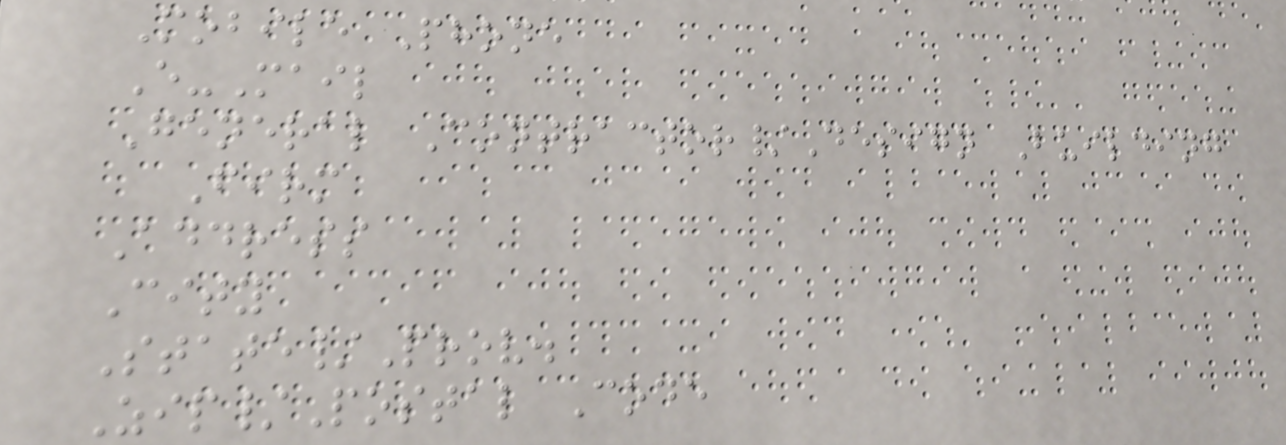Mobile Phone
E-Mail
General Contractor/Design Building
Firm
Address
City
State/Prov.
Zip/Postal Code
